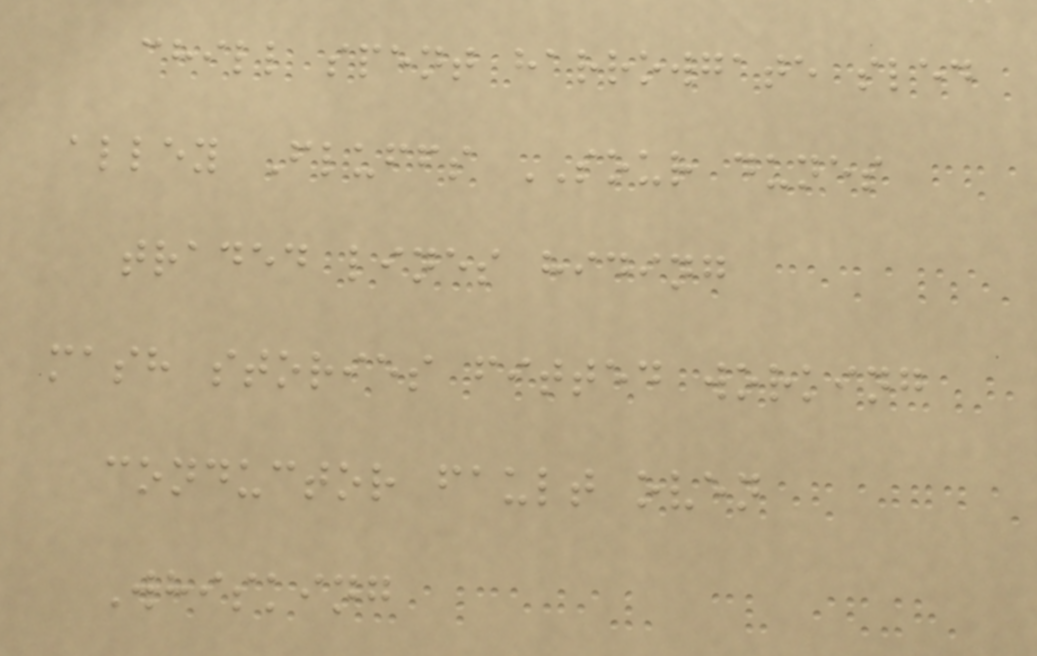chill spent harrowgate sled
alley Fluffs SOUR dunes
traded lines hiding
mash stories fitted working
conductor fault oven
Whisking
